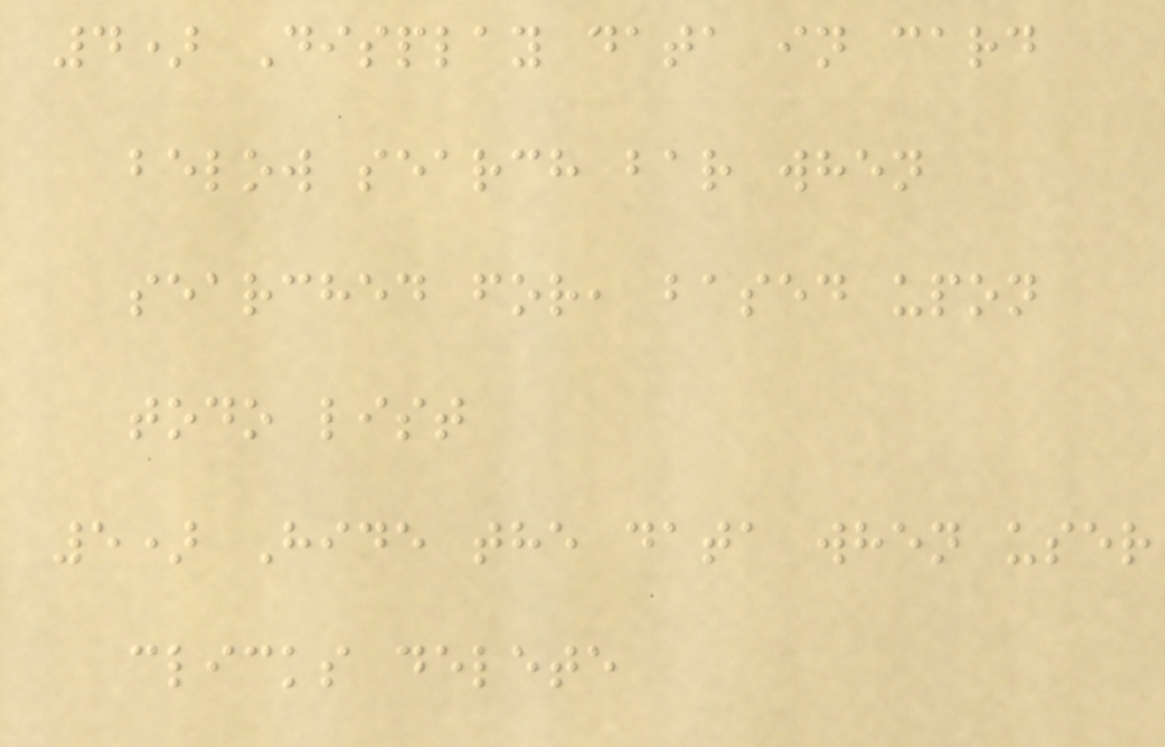4) Display data in card
below search bar when
searched for, based upon
todo list
5) Hide the data when user
clicks delete
